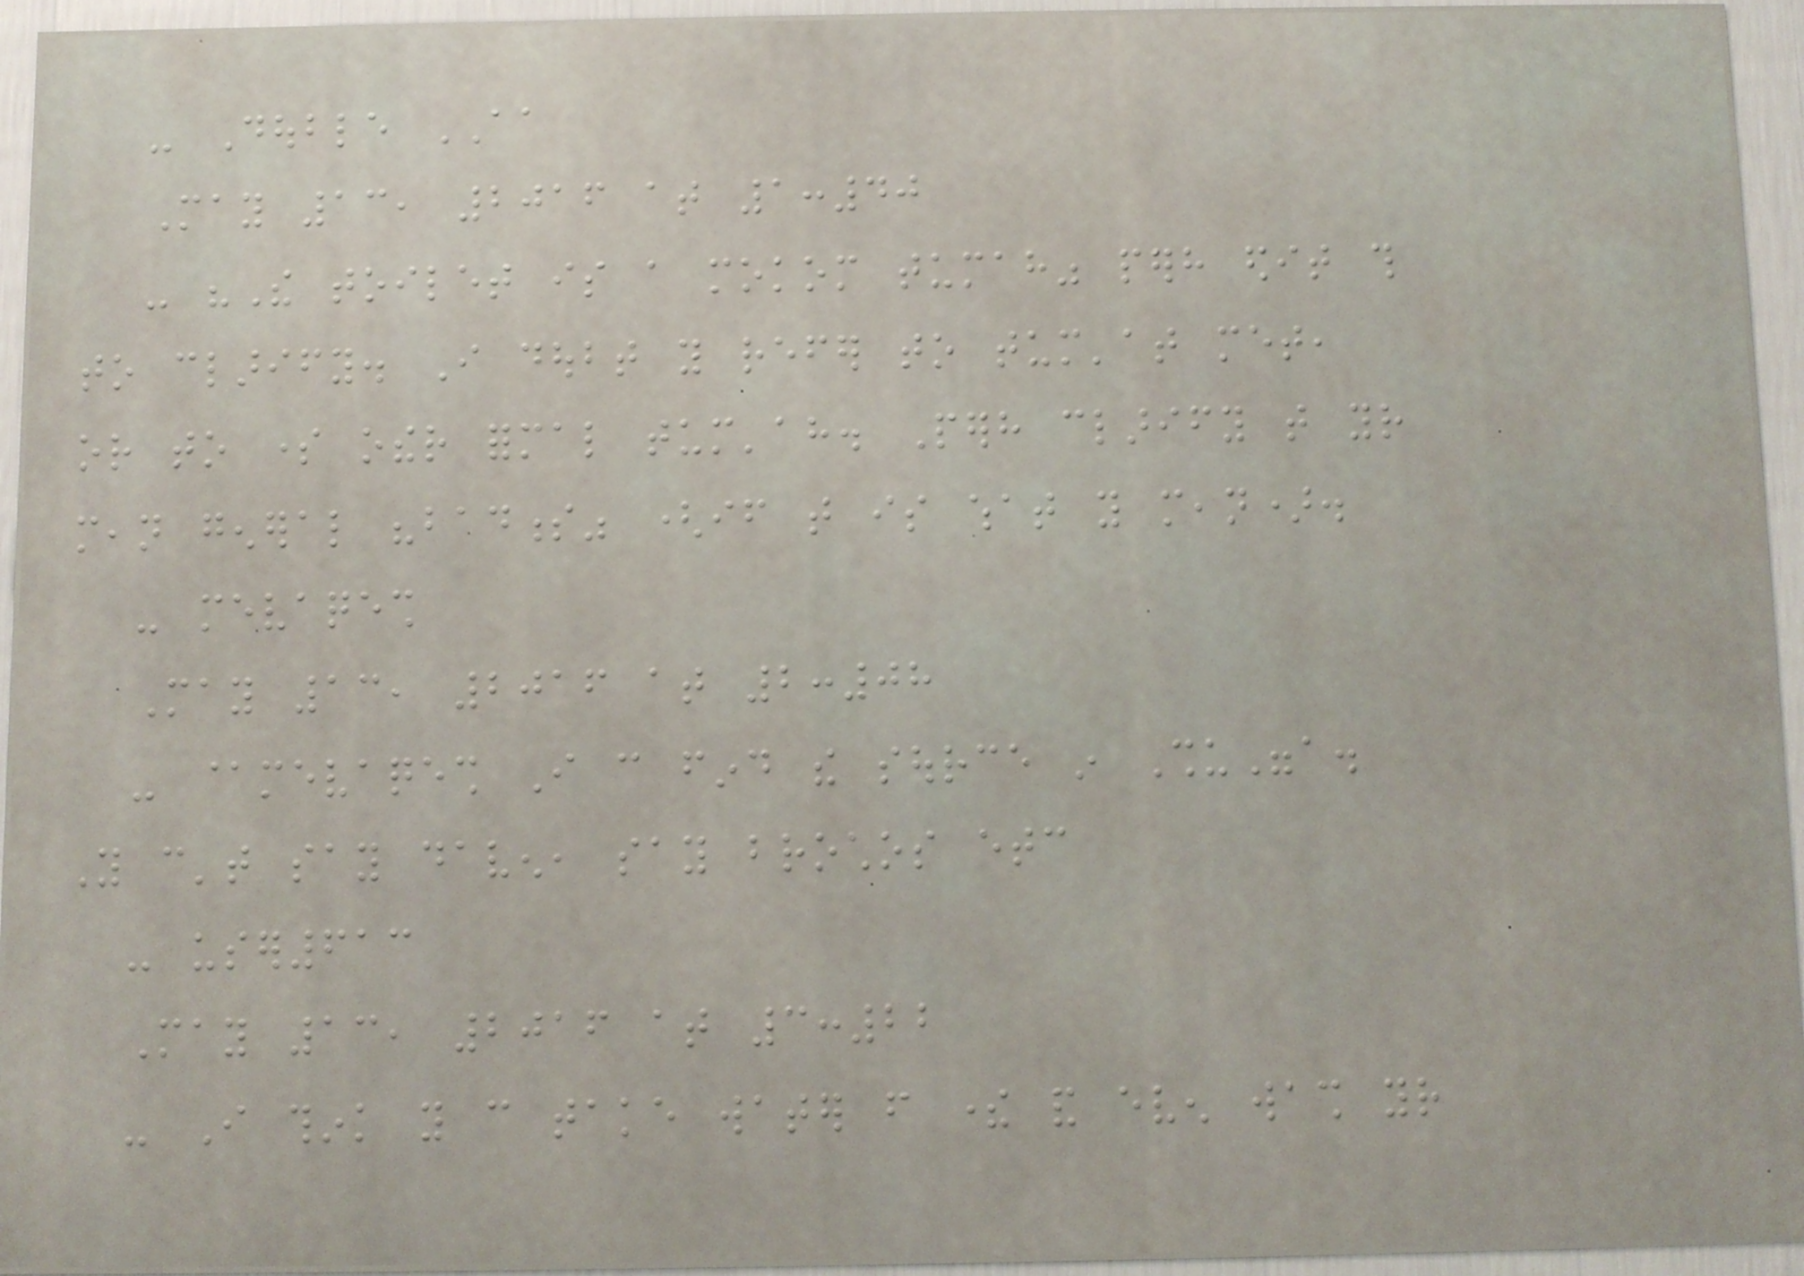- Double AA
May 13, 2016 at 1:40
- "The toilet is a mokom tumah" perhaps edit this
to clarify. I doubt you refer to tum'at met,
or to some other formal tum'ah. Perhaps clarify that your
mean general "badness" (if that is what you mean).
- mevaqesh
May 13, 2016 at 2:08
- @mevaqesh I can find the source in Shu"a.
You can't say daven, say brochos etc
- user613
May 13, 2016 at 3:22
- I think you can take water from there and even wash your
